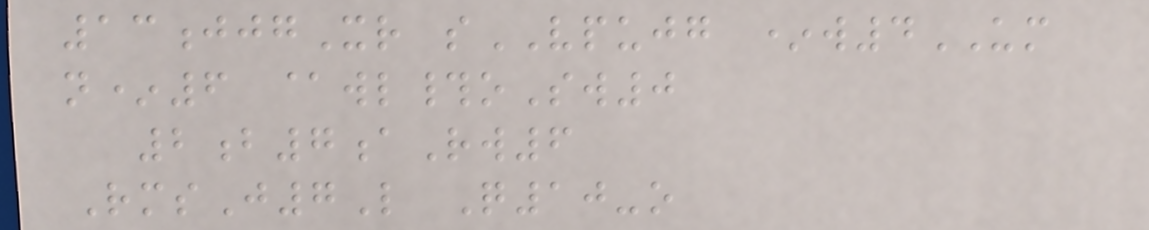13jjgXr sVPUJG *w4UM
n*6 @wl#oSw0
2b7aRw6
RmsJ7L Q10-o
